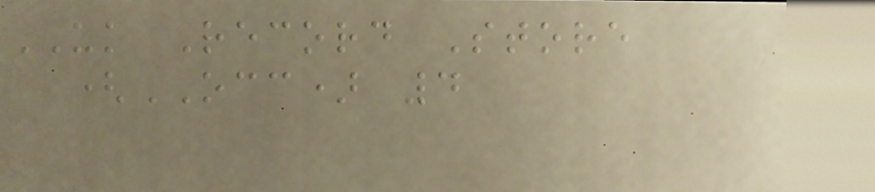UK Record Store
(OCC) 4
